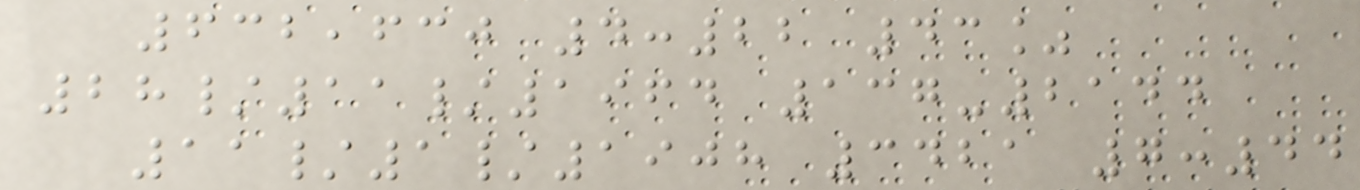632,630 4:22 43%
28/11/1964 137-2144
11/1/1908 3421 7:44
